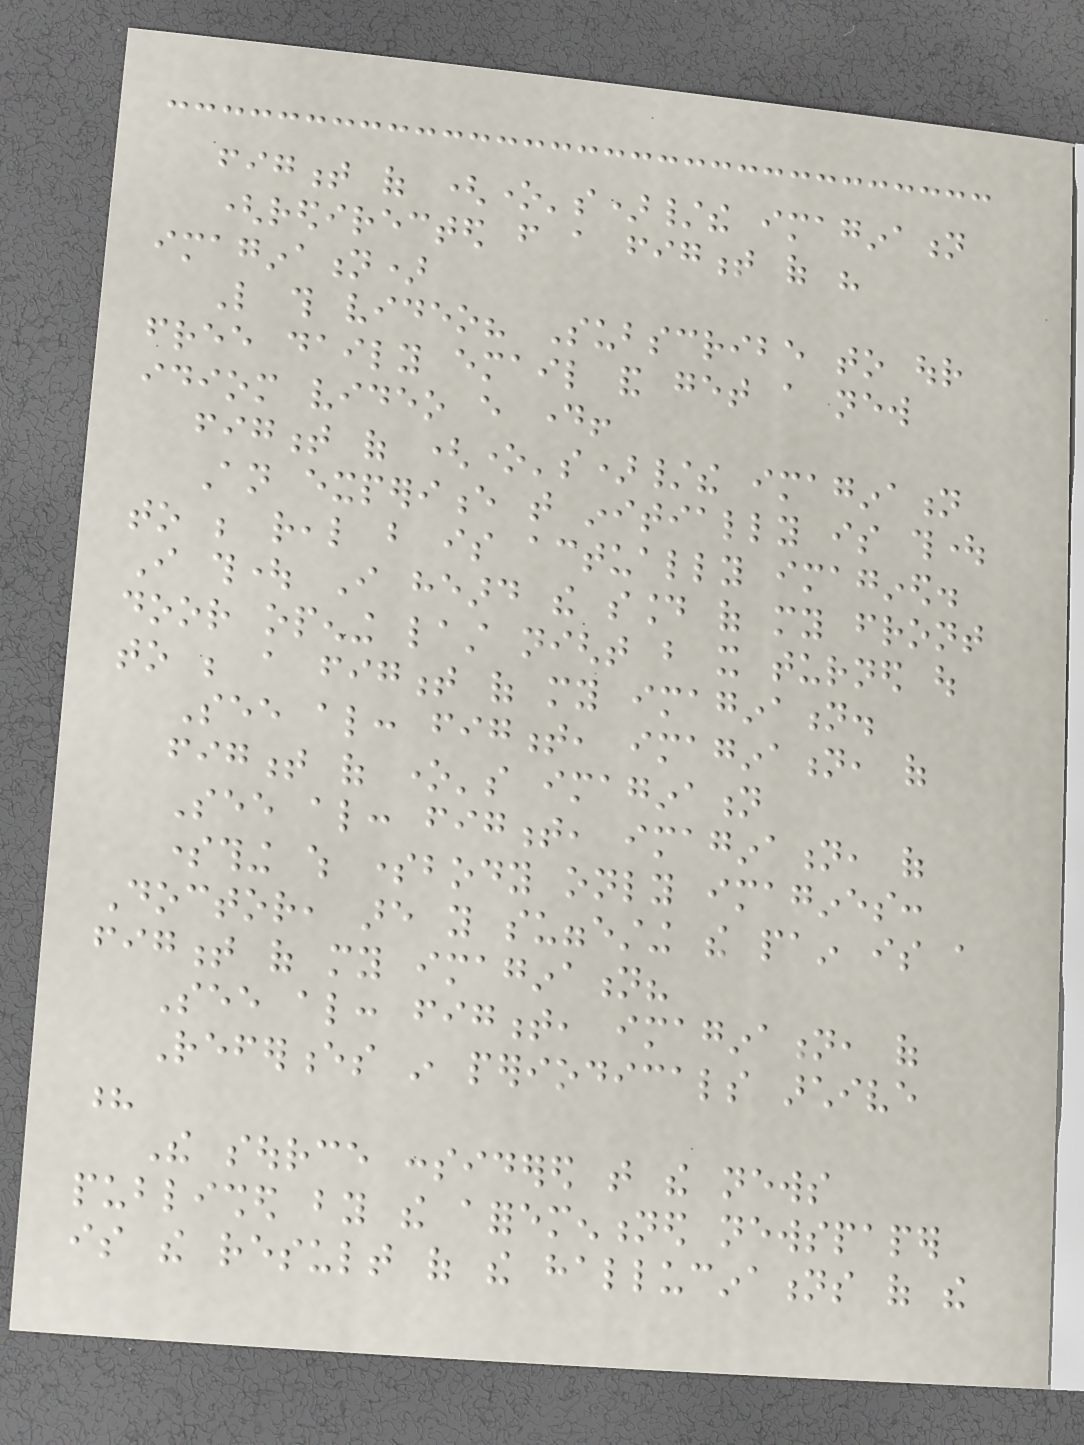figment of (one's)/the imagination
(redirected from a figment of his
imagination)
Like this video? Subscribe to our
free daily email and get a new
idiom video every day!
figment of (one's)/the imagination
An experience that initially is thought
to be real but is actually imagined.
I thought I heard the sound of my front
door opening last night but it turned out
to be a figment of my imagination.
See also: figment, imagination, of
figment of one's imagination
See also: figment, imagination, of
something which somebody only imagines:
Doctor, are you suggesting the pain is a
figment of my imagination?
See also: figment, imagination, of
References in periodicals archive
?
The source considered that the news
published by the aforementioned newspaper
is the result of the hallucinations of the
